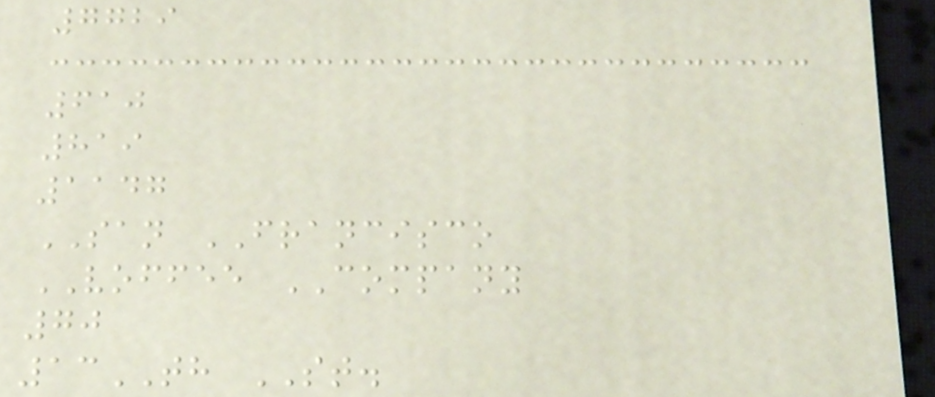7729
610
819
1147
SAN FRANCISCO
VOFFEE COMPANY
70
13TH ST.
